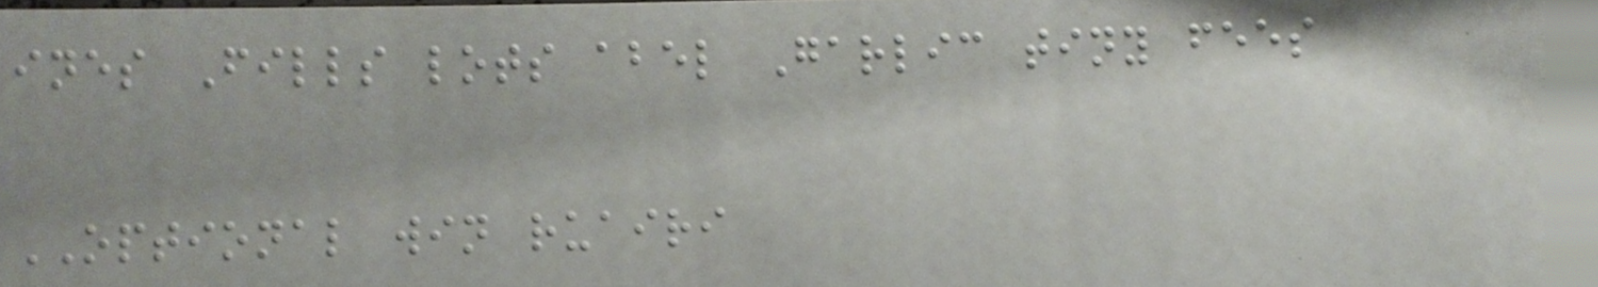ines Fills lots abel Garlic tiny fees
OPTIONAL win ruairi
